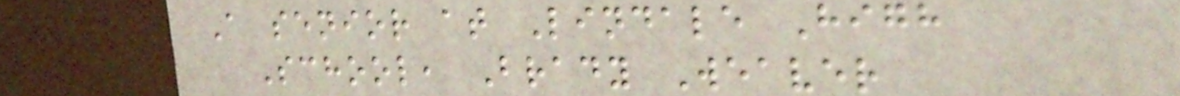A senior at Lindale High
School, Brady Weaver
